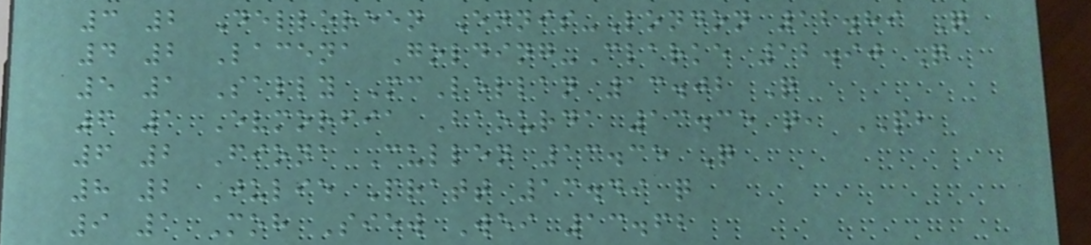3 2 Delloreen Ennis-London 12.89 Q
4 2 Lacena Golding-Clarke 12.90 Q
5 1 Sally McLellan 13.02 Q
6 1 Evmorfia Baourda 13.35 q, PB
6 2 Fiona Cullen 13.35 Q
8 2 Julie Pratt 13.49 q
9 1 Moh Siew Wei 13.62
